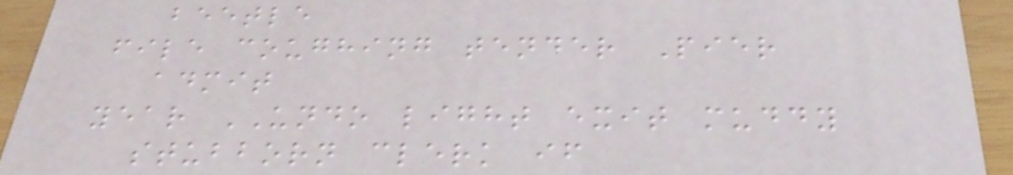beetle
file coughing tender Pier
admit
year UNDO light exit muddy
stubborn clerk if
